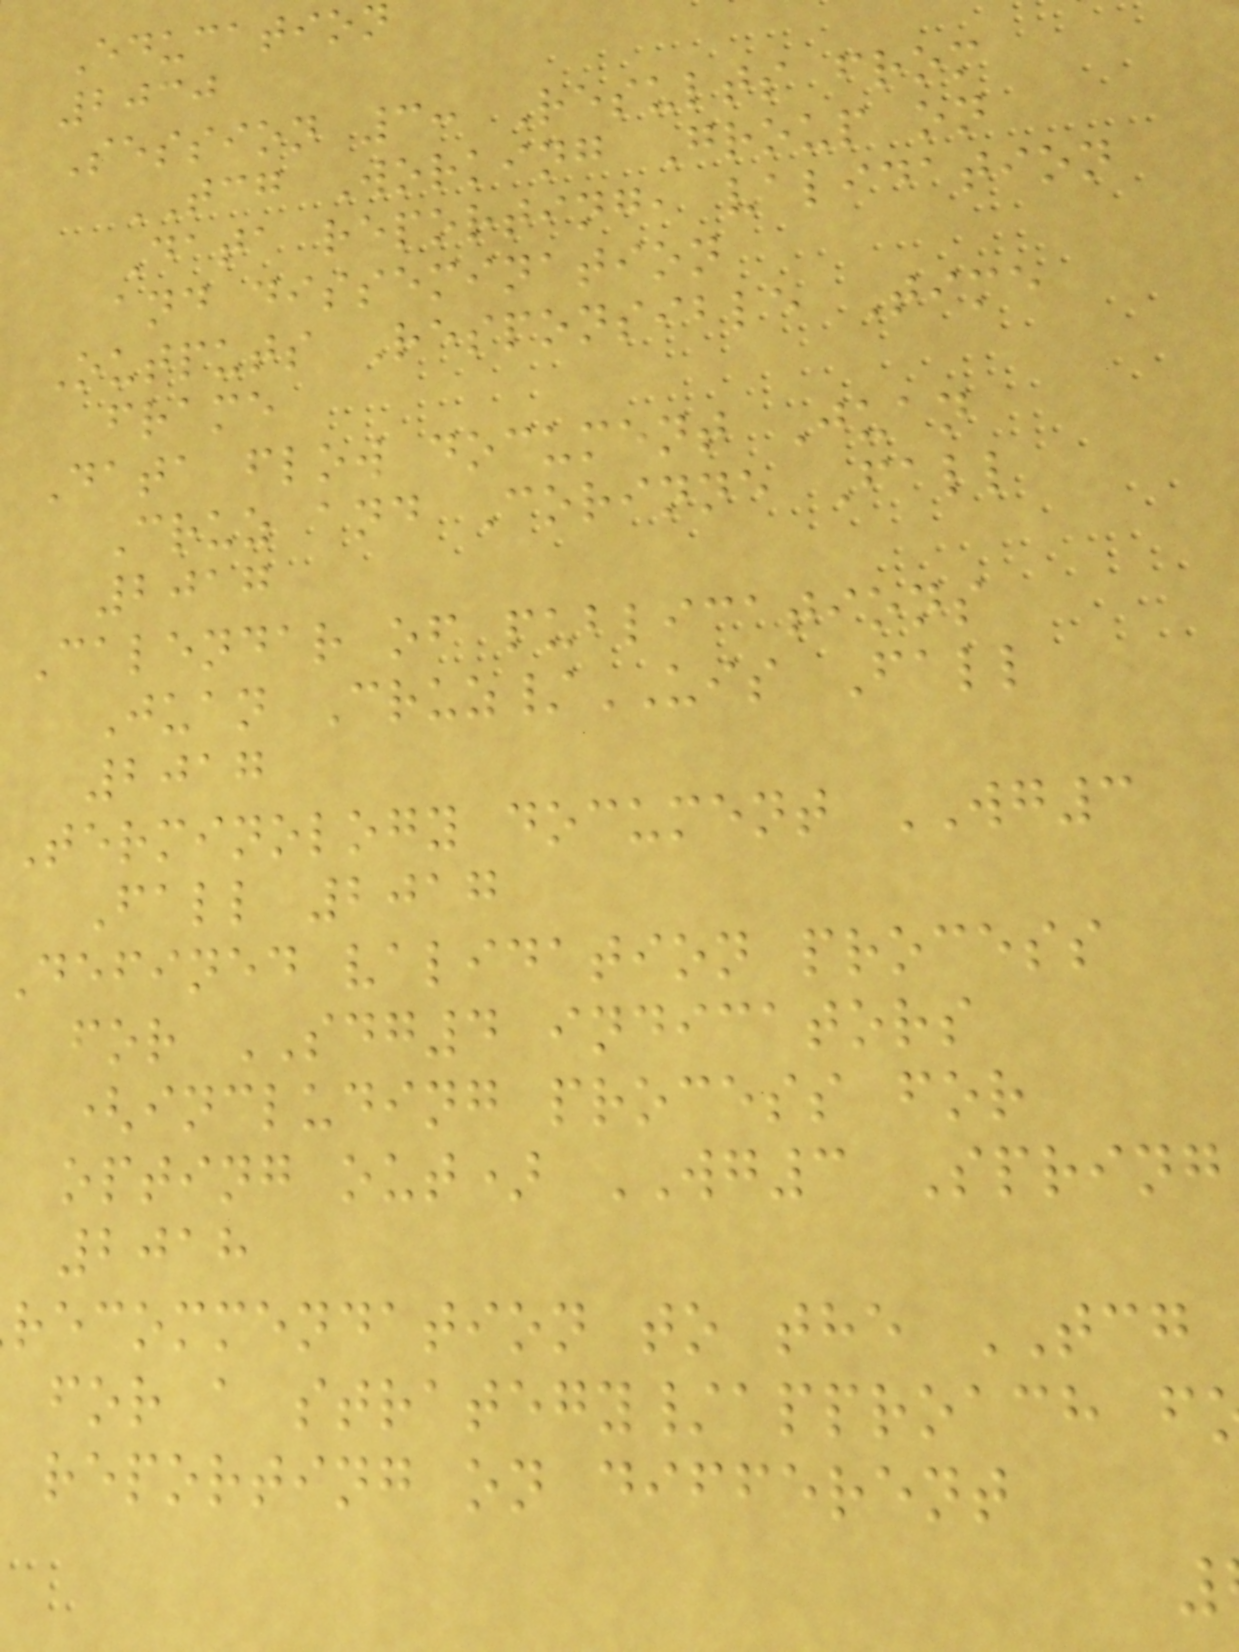Education
2030
Session 3: Results from
TCG Working Group on
Data reporting, validation
and dissemination
Outputs Responsible Time
frame
Data flow document Juan
Cruz and Corinne Fall
2017
Calendar of publications
Juan Cruz/UIS Fall
2017
Terminology document WG3
Fall 2017
defined validation process
for SDG4 indicators
(including process for
opting out) WG3 Spring
2018
recommendation to the TCG
for a strategy/approach f
reporting on different
